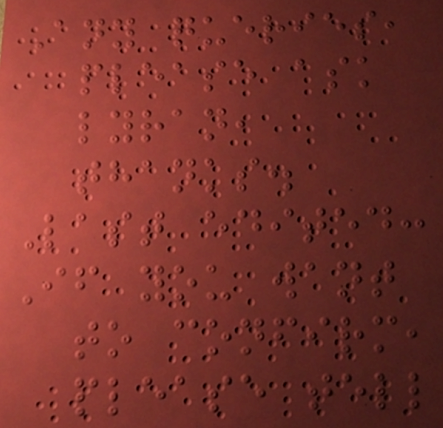Any queries,
please ask
lyran,
thanks.
Last edited:
If you want
to confirm,
please tell
